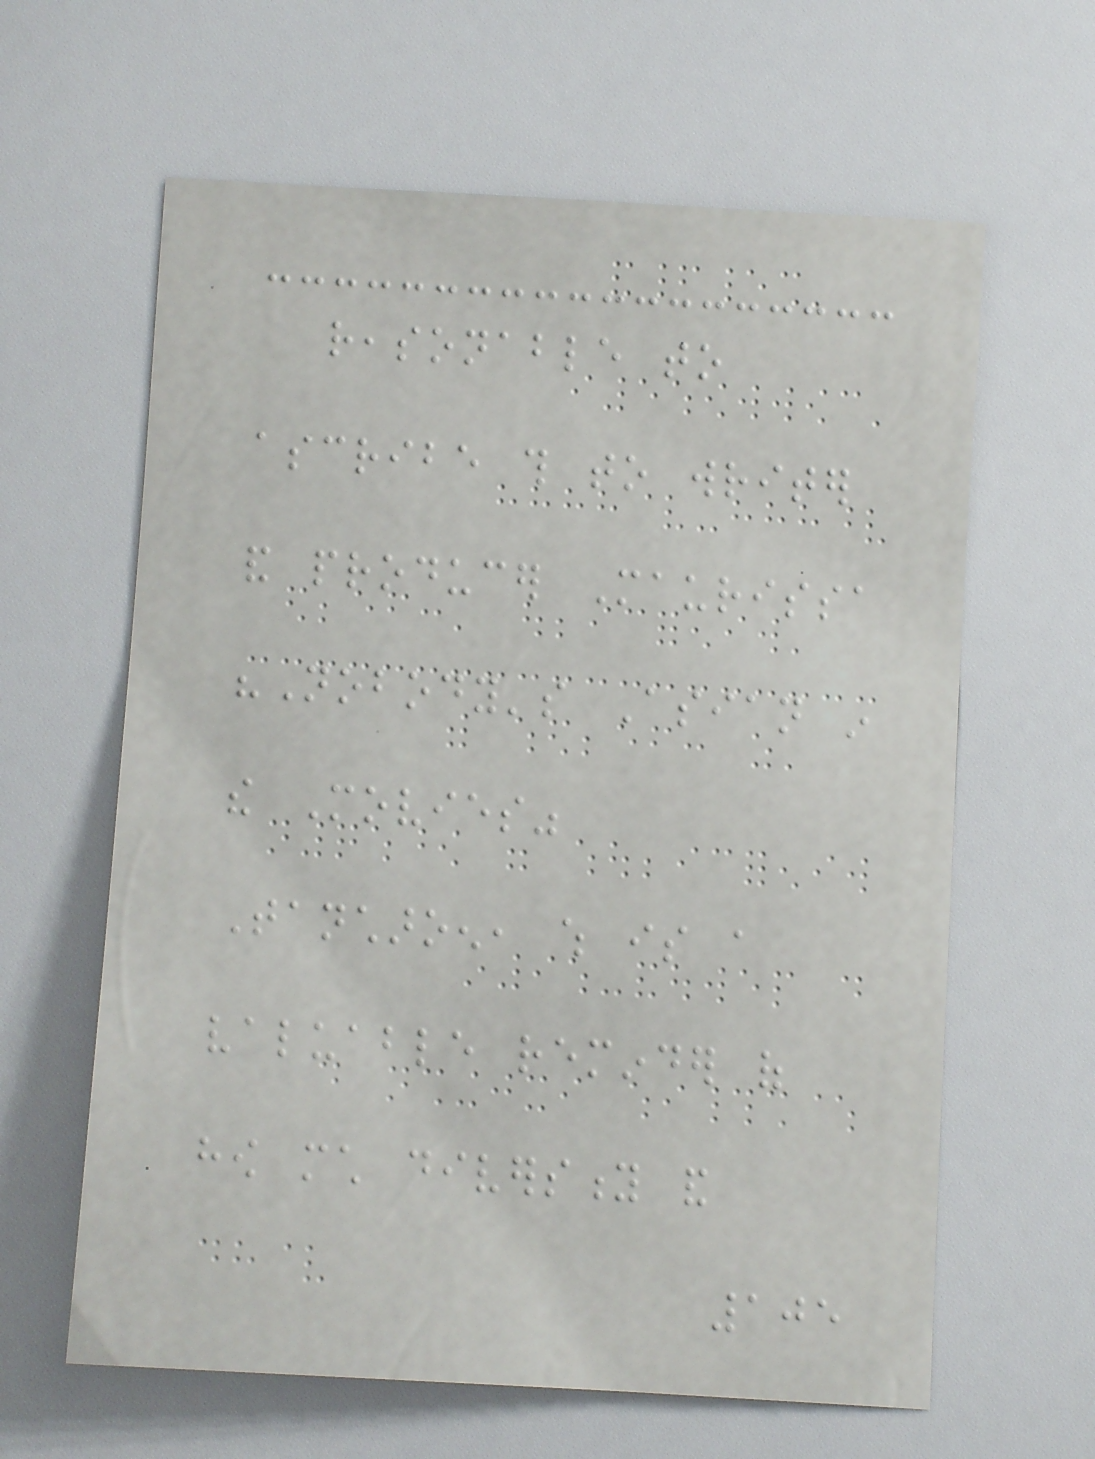reasonable to
ascribe this to writer
and producer Maurissa
"Nobody's Asian in
the Movies"
Tancharoen, which is a
valuable reminder of
how much diversity and
105
